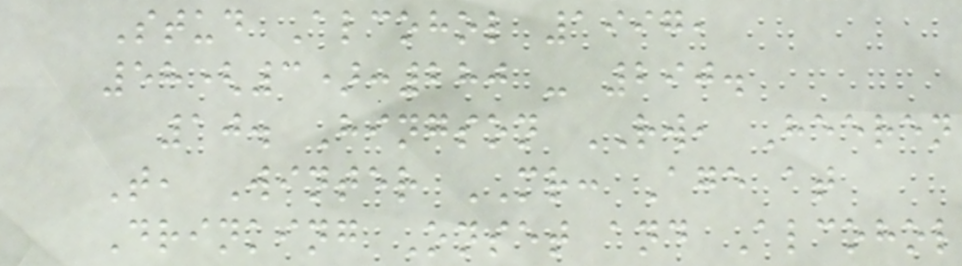Stud Alcohol 1997,
58(3):280 - 290.
10. Hingson RW, Heeren
T, Winter MR: Age at
Drinking Onset and Alcohol
